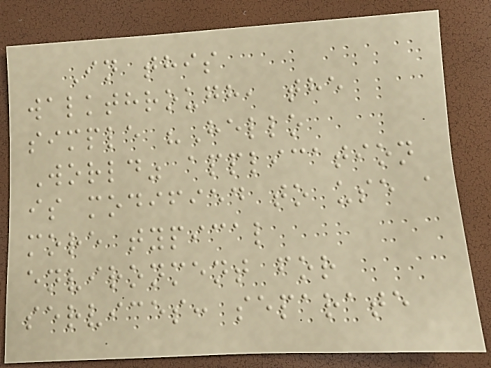In this
walkthrough, the
simple "Hello
World" application
is modified to use a
more typical
environment for
services: separate
